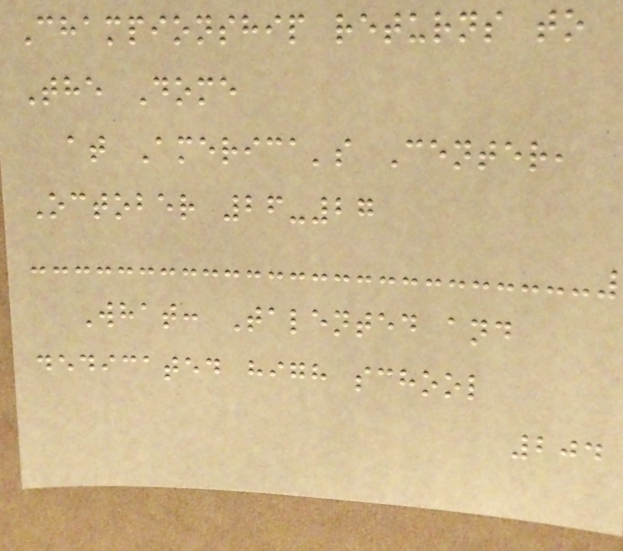Championship returns to
The Dome
at America's Center,
October 26-27
What: Talented and
dedicated high school
204
